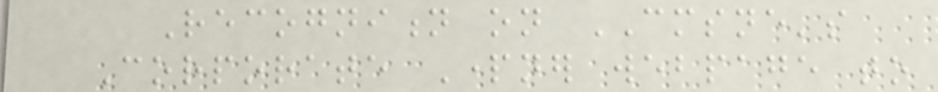Recognition on CMSNE's
Corporate Partner webpage to
